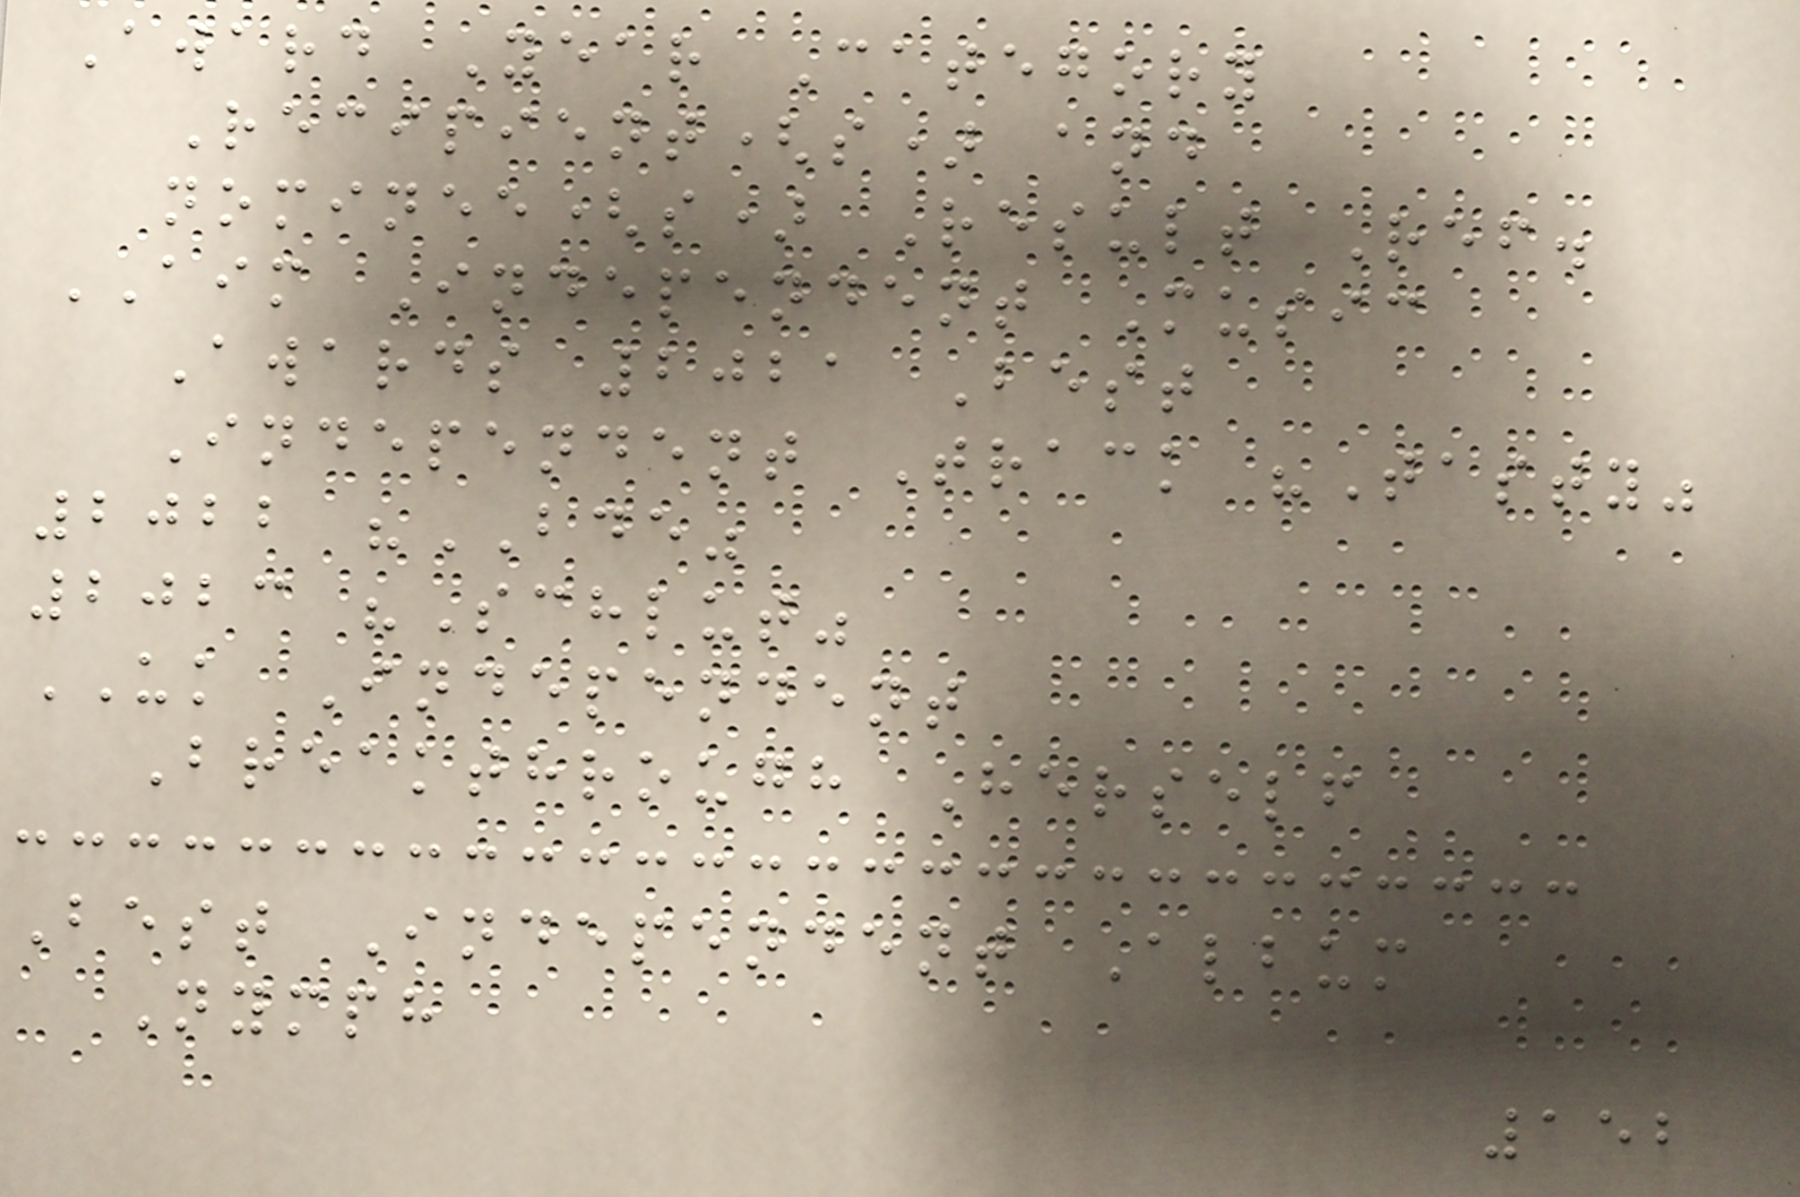Award Year Category
Recipient(s) and
nominee(s) Result Ref.
AIM Independent Music
Awards 2021 Best
Independent Track "Tasty"
2022 "BDE"
2023 "Schlut"
UK Independent
Breakthrough Herself
Best Independent Album
Nymph
152
